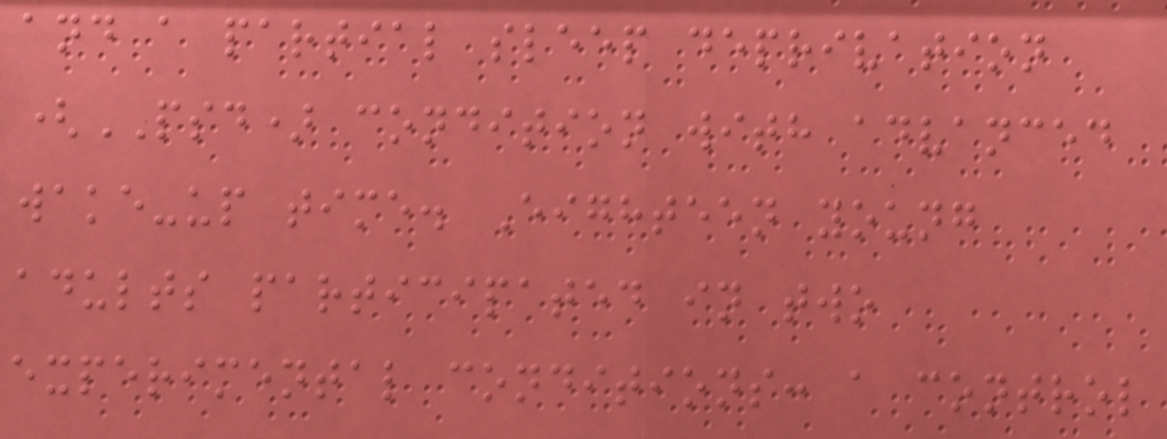and a partial sleep deprivation
(PSD) condition with advanced
wake-up time. Eighteen young
adults participated in two
experimental conditions: a control
